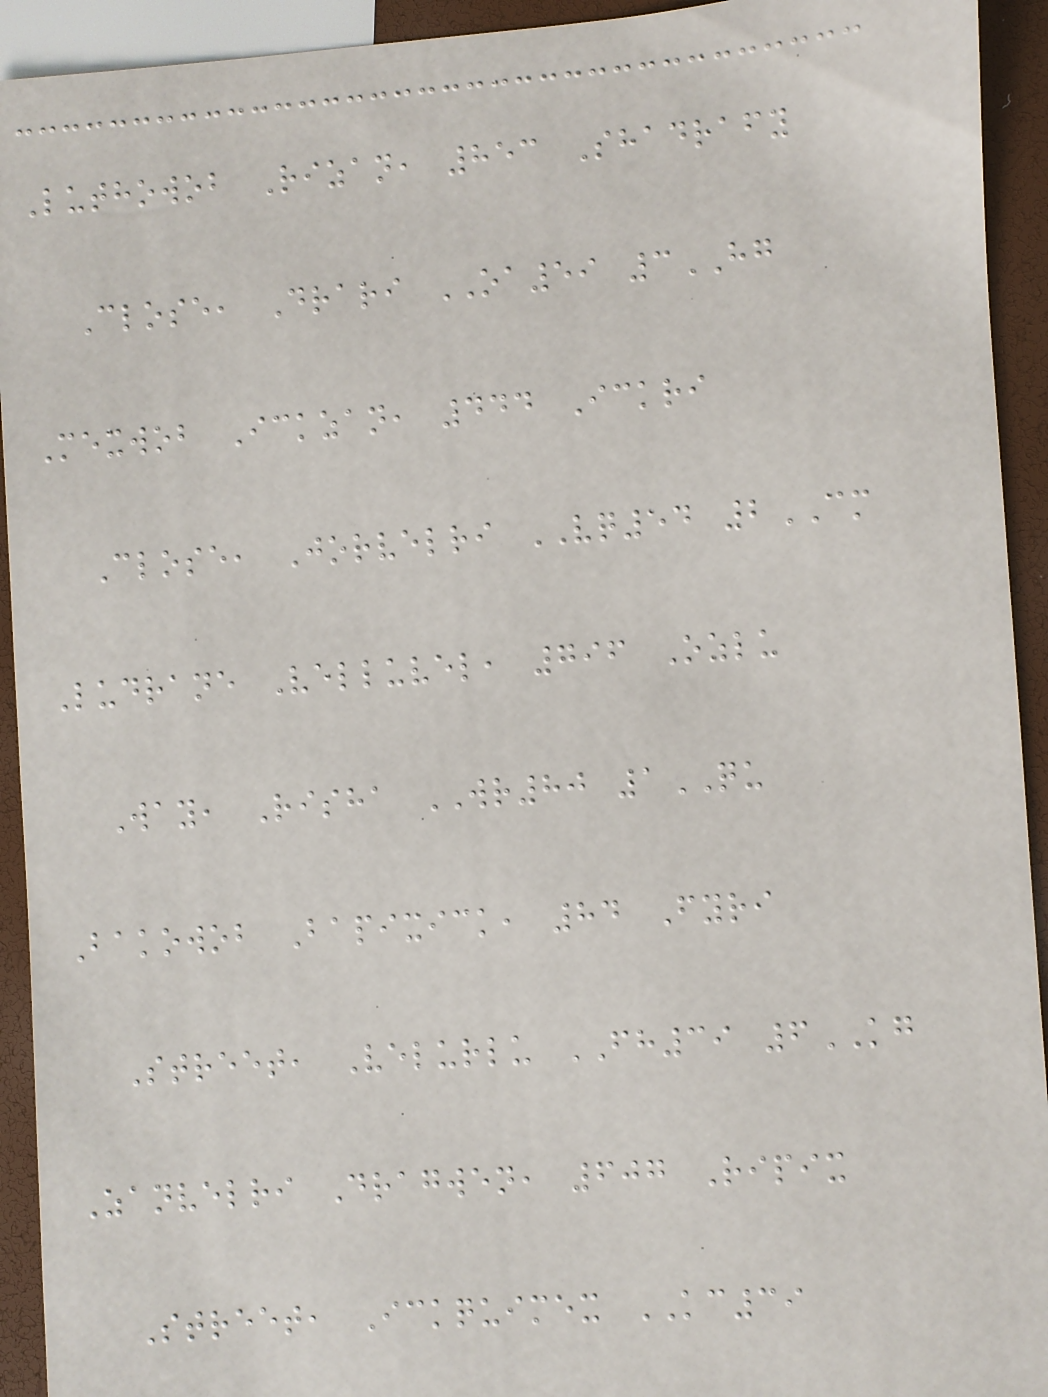Luthowob Rizan, 853 Shadrafy
Close, Drari OA59 3HG
Mexwob Ickzan, 444 Ickri
Close, Jorvelri VQ54 2CM
Ludrane Velluvel, 796 Ozlu
Way, Risha WR80 1QU
Bakowob Bapixick, 84 Fyri
Street, Velurlu FH39 6KG
Zanvelri Dragwen, 607 Ripix
Street, Ickquimex KC39
